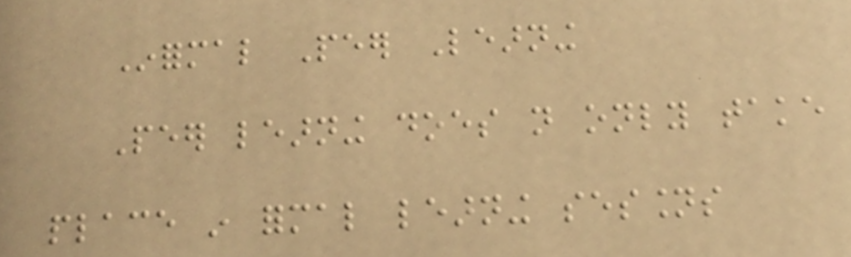Informal Peer Learning
Peer learning does not only take
place in formal learning sessions
